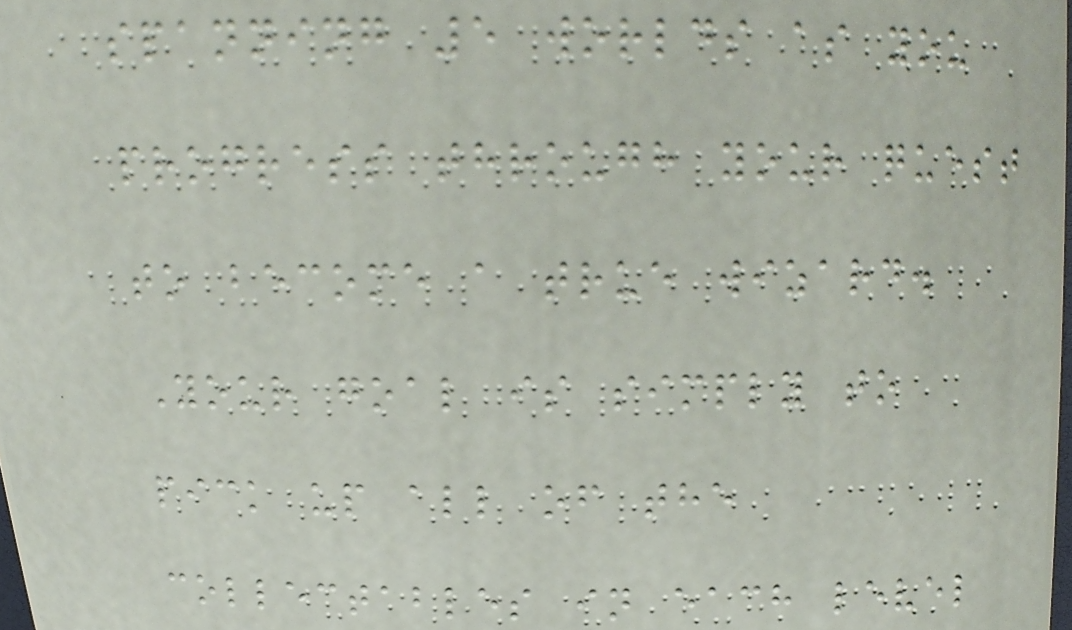spanning 5 worlds as you
progress through your quest
to become a true wizard.
Your goal is simply to
pick up all of the
collectables in each level
